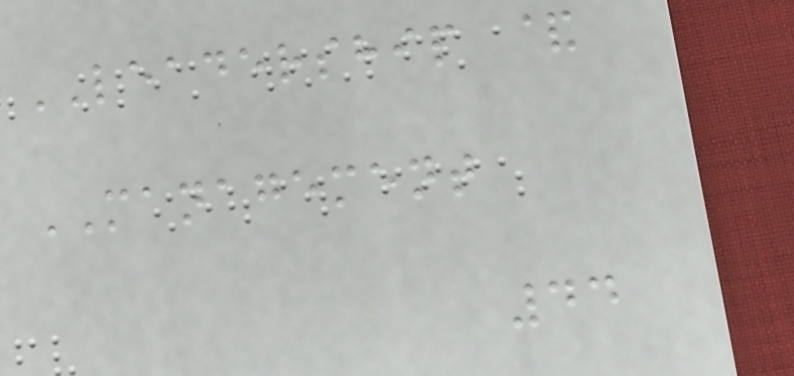LEADERSHIP &
MANAGEMENT
44
